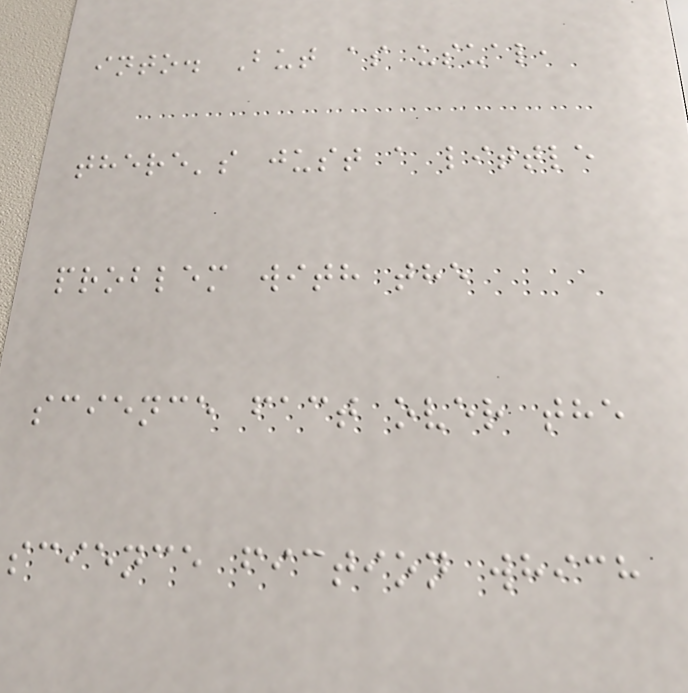into. But as usual,
there's just a little
problem with the
science fact over the
science fiction which
